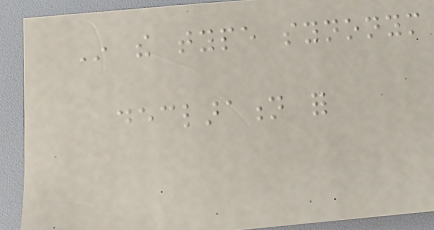In the type synonym
declaration for
